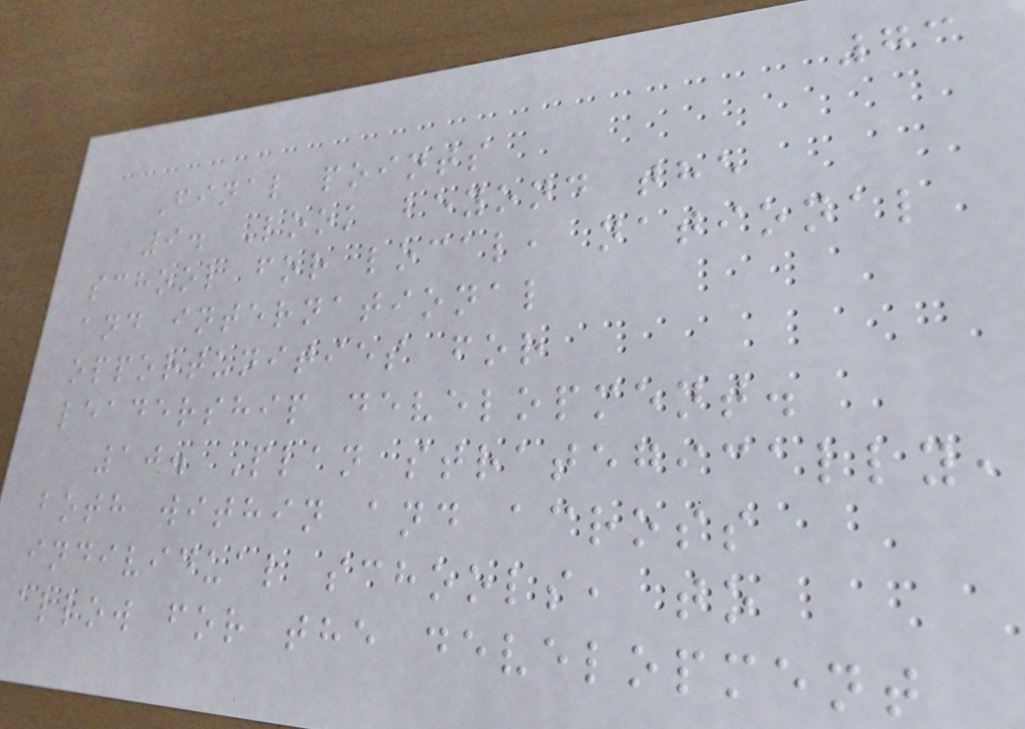73
Final points
9. Look beyond the
school for local, national
and international
opportunities for
leadership development.
10. Plan strategically,
both within and across
individual schools, to
allow for the development
